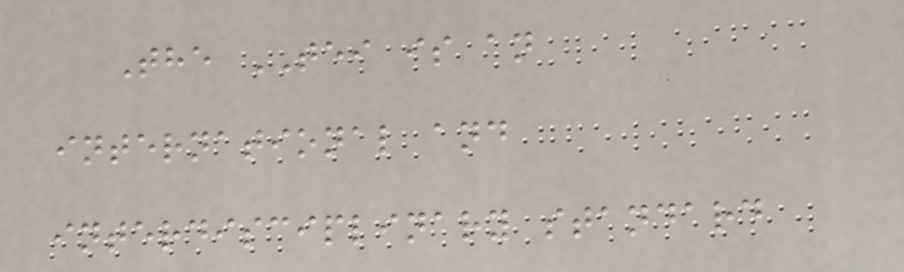The TEI is an
international and
interdisciplinary standard
